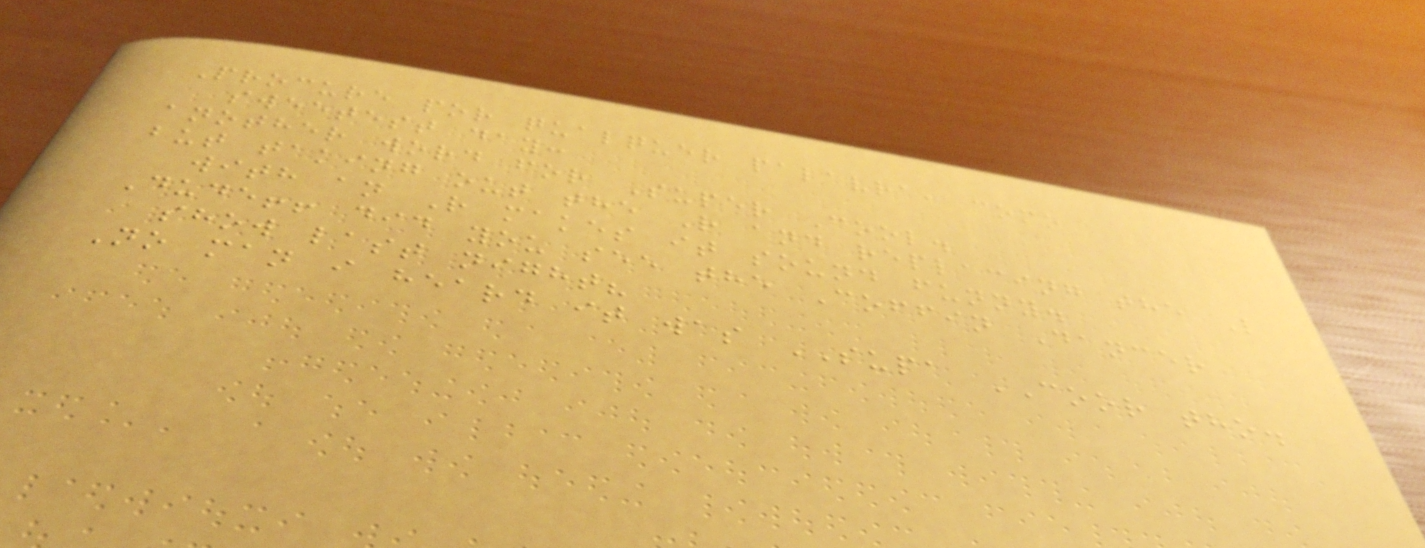Procure por qualquer palavra, como
sweetest day:
another word for Super Cool.
but taking out the R and replacing the L
with an R makes it sound funny.
Dude!! did you see the Coffin Dancer
show last night?
No man i heard it was SUPA COOR tho.
